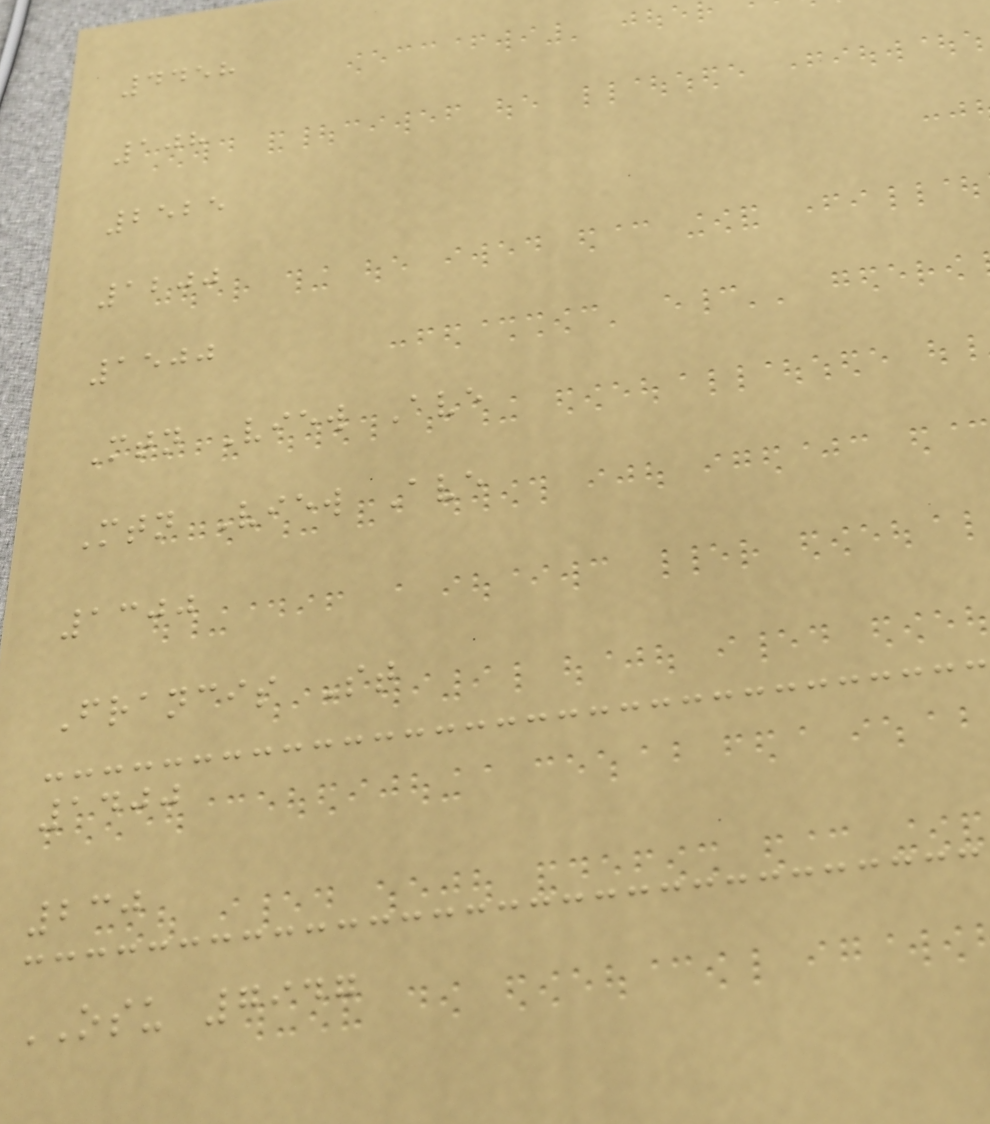4458
108
2525
1200
1500
Mtn View Ave
Mtn View Ave
1300
Francis St
1400
230
OSU 7947
